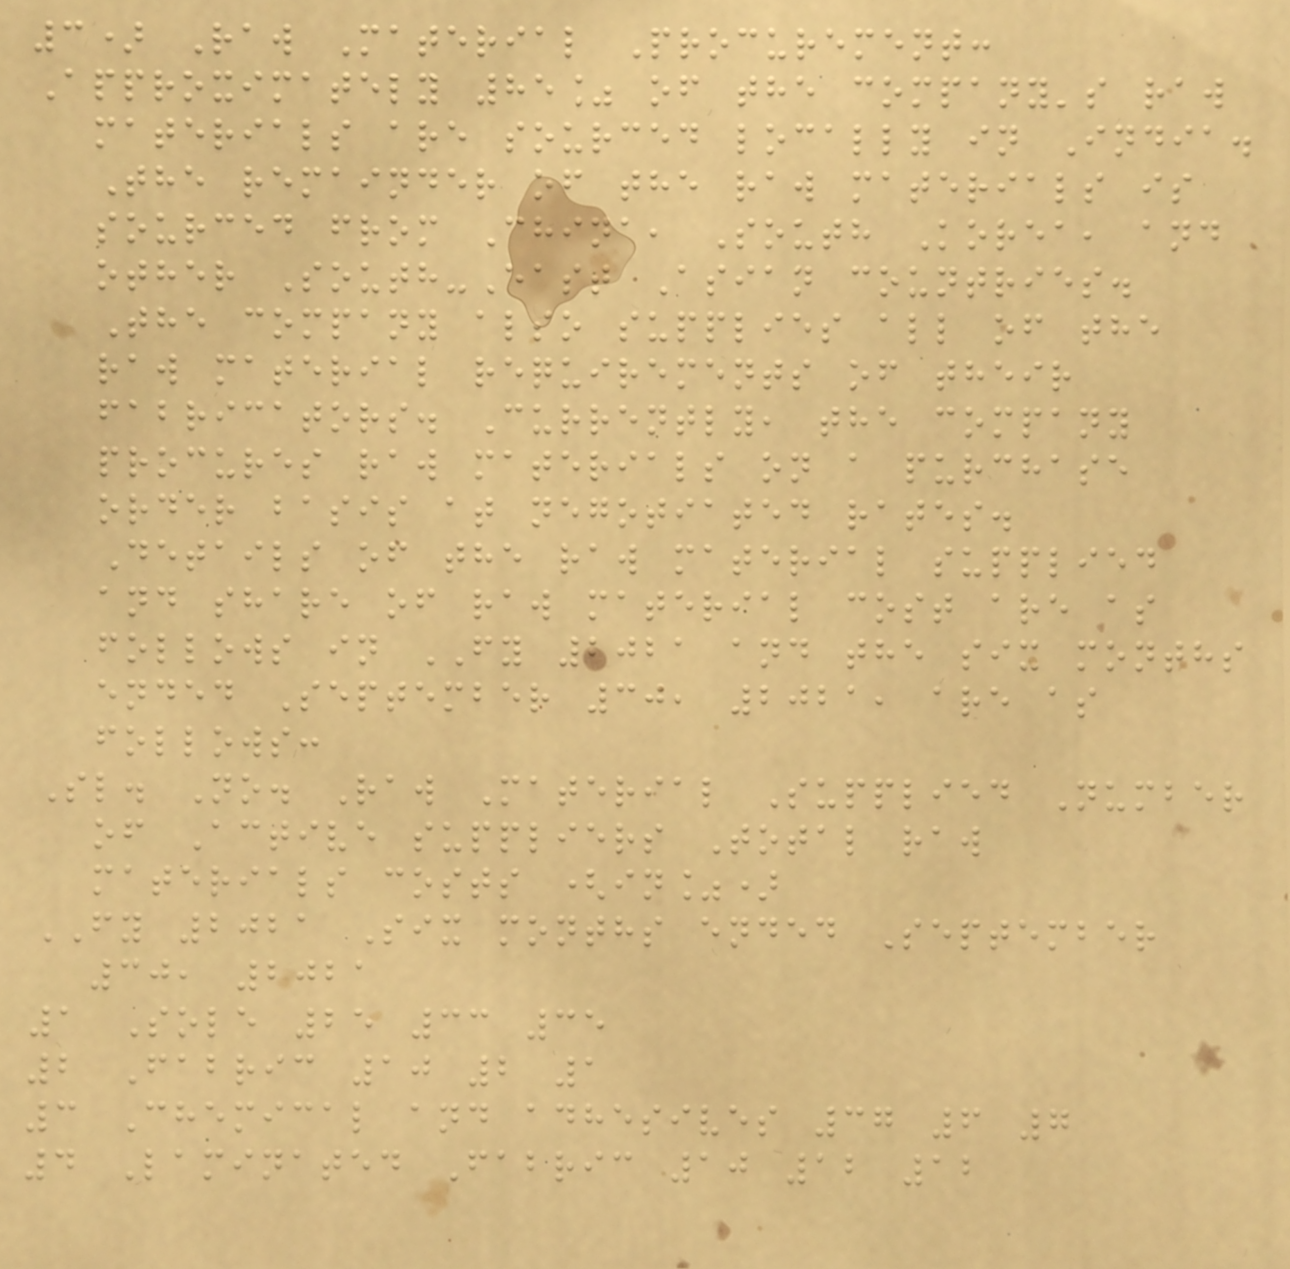3) Raw Material Procurement:
Approximately 85% of the company's raw
materials are sourced locally in India.
The remainder of the raw materials is
sourced from China, South Korea, and
other South-East Asian countries.
The company also supplies all of the
raw material requirements of their
fabricators. Currently, the company
procures raw materials on a purchase
order basis at negotiated rates.
Details of the raw material supplied
and share of raw material cost are as
follows in FY 2021 and the six months
ended September 30, 2021, are as
follows:
Sl. No. Raw Material Supplied Number
of Active suppliers Total raw
materials costs (in%)
FY 2021 Six months ended September
30, 2021
1 Sole 25 33 35
2 Fabric 10 2 1
3 Chemical and adhesives 37 6 7
4 Laminated Fabric 10 12 12
